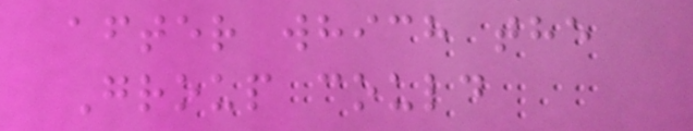after which the
Group could
